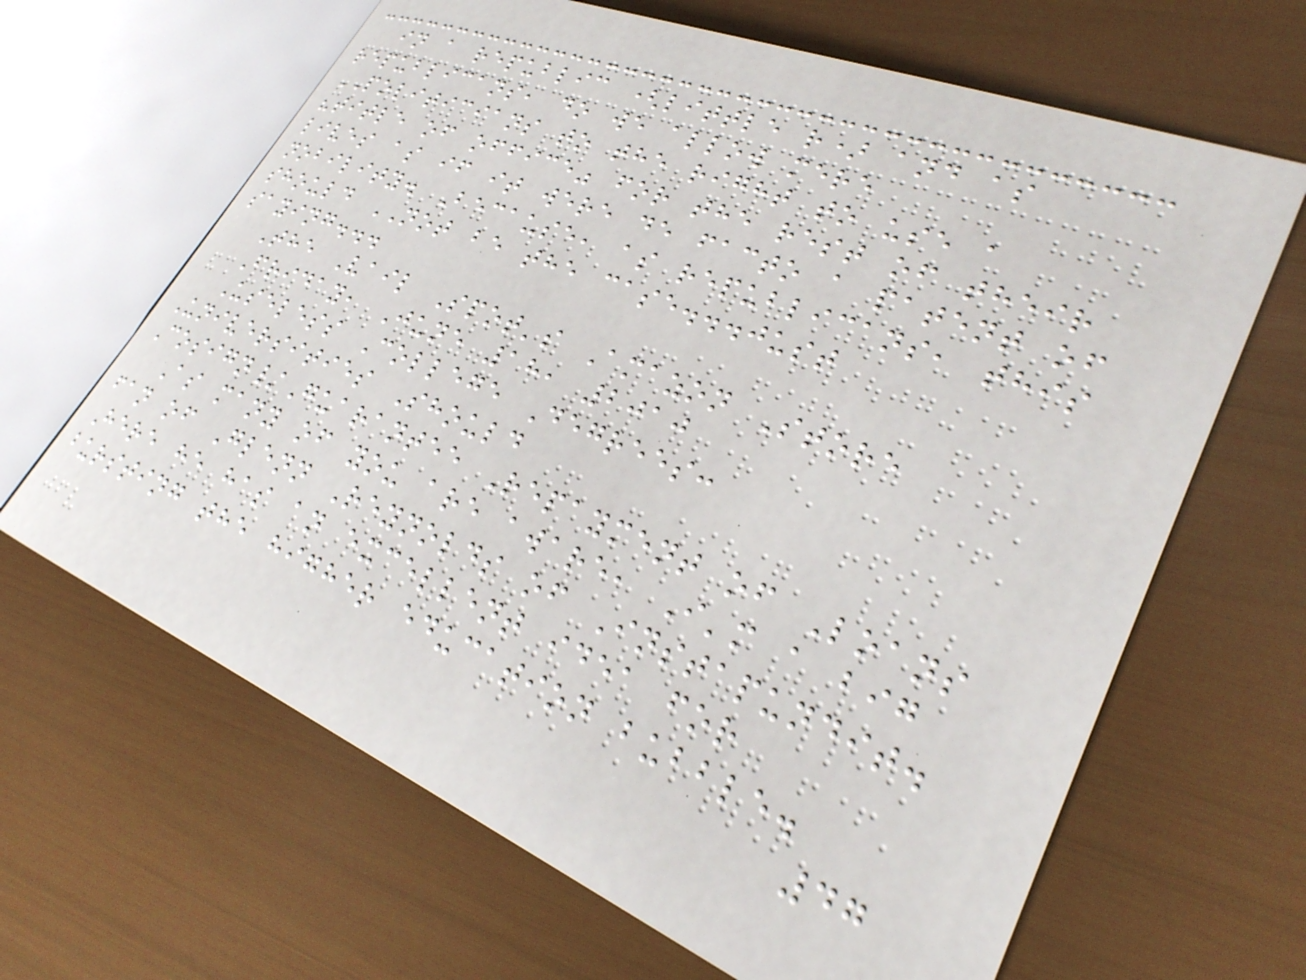in a republic (little r) and as
republicans, do we allow mere
POLITICIANS to the right to use a
"title of office" for the rest of their
lives as if it were de facto a patent of
nobility. Because, as republicans, this
should NOT be the case...just
saying...
The Vail Spot's Amazon Store
Friday, June 18, 2010
Useless College Degrees:
Universities Should
Cosign/Guarantee Repayment of Loans
As many of you are aware, I'm a big
fan of Glenn Reynolds of Instapundit.
Here he has an excellent idea for
bursting the higher education bubble.
47
